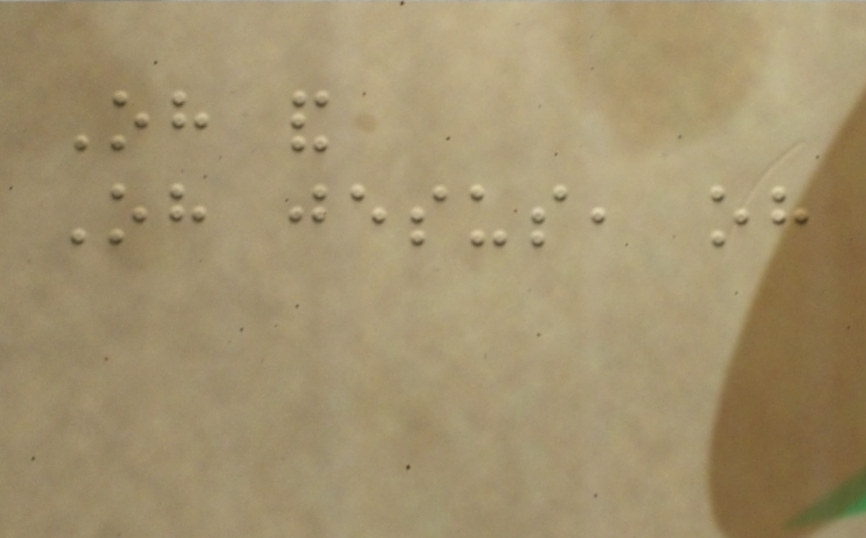Oh and
Oh jesus, oh
